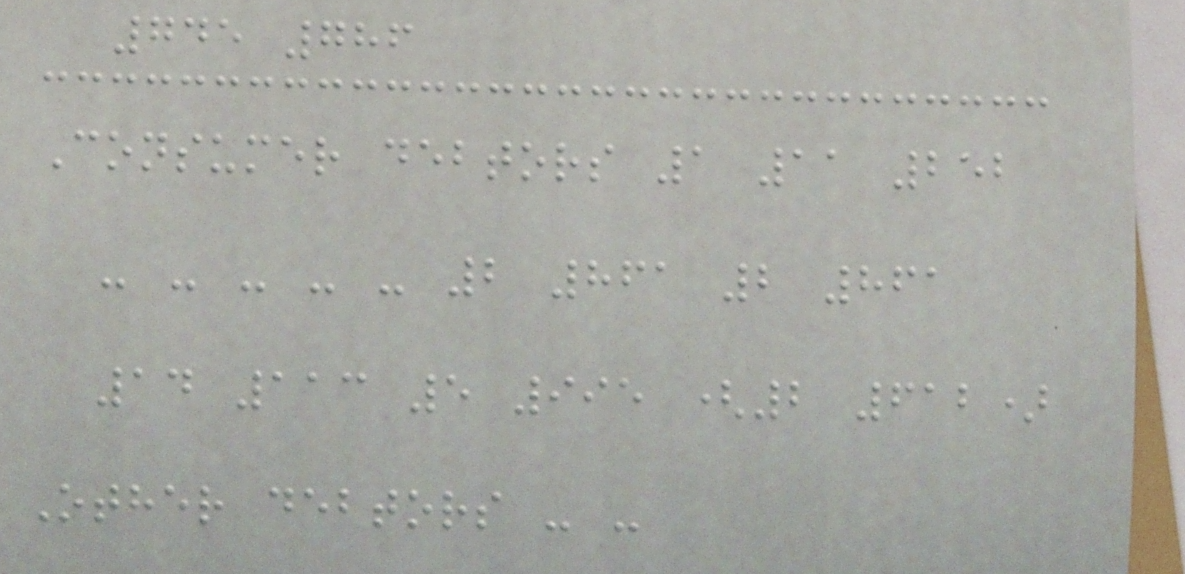745 786
Consumer debtors 1 11 252
- - - - - 2 861 2 861
14 113 5 995 (2 612)
Other debtors - -
